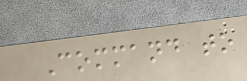Command to
